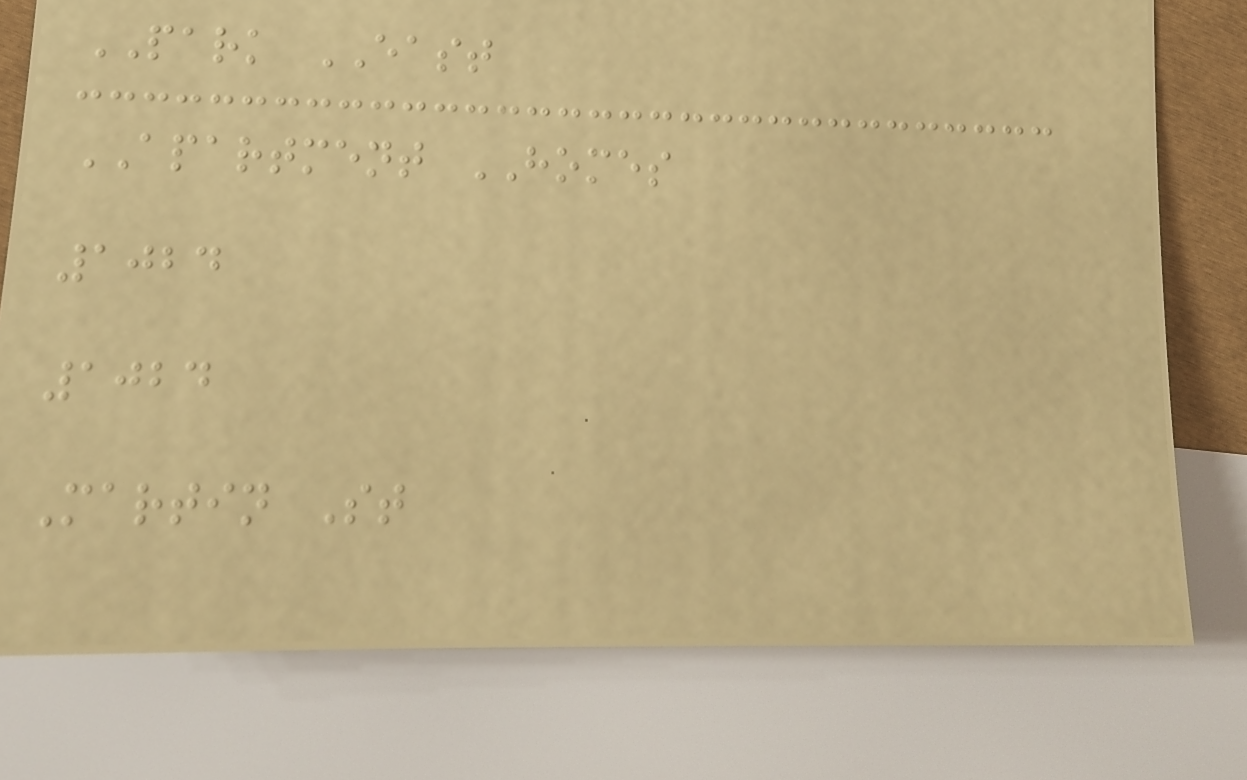PARK EAST
APARTMENT HOMES
1024
1024
Martin St
